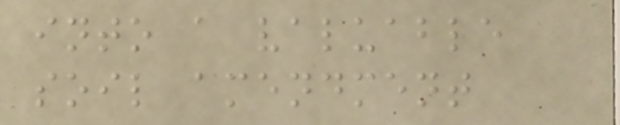into a valuable
soil amendment
